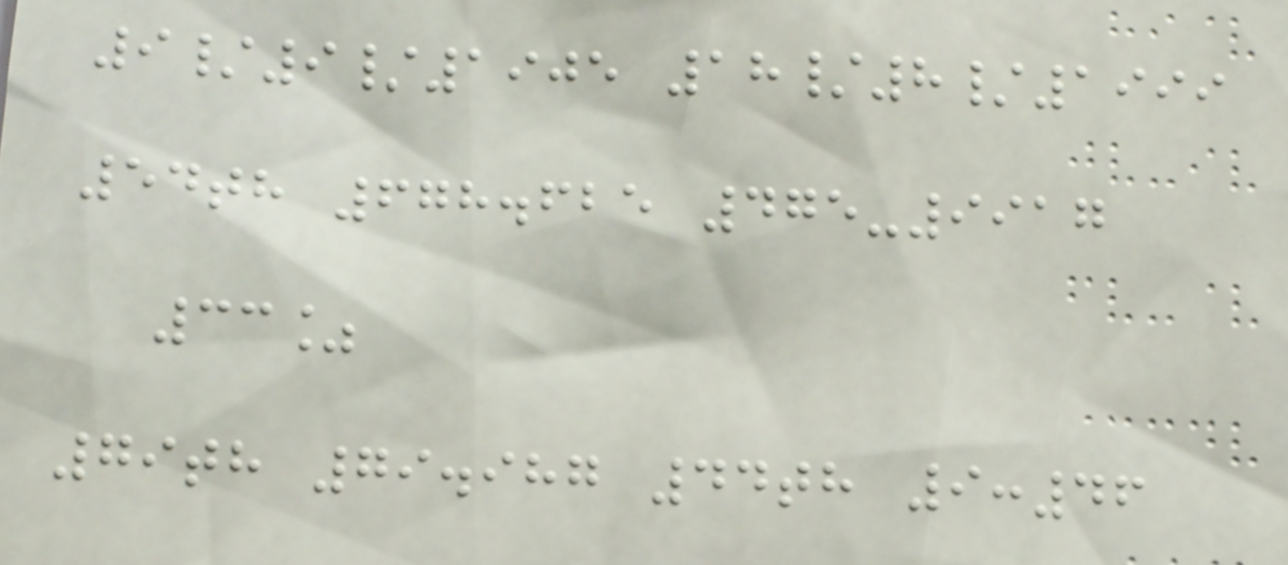9/9/1905 18/8/1999
54th 678.625 475-9917
33%
79th 79.987 44th 9:46
